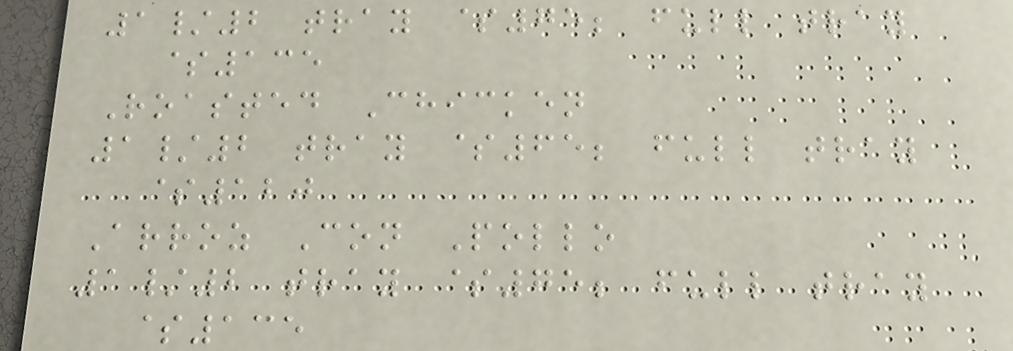1/2 tray $75; full tray
$135
Roasted Chicken
1/2 tray $65; full tray
$120
Arroz Con Pollo
1/2 tray $75; full tray
$135
